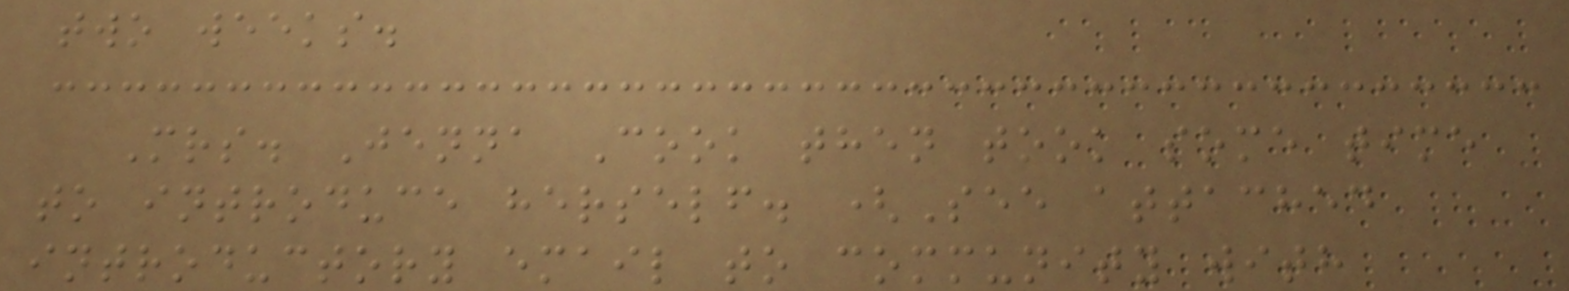two weeks.
Mrs. Jenna Cook then took some time
to introduce herself. (See attached
introductory email to community with
